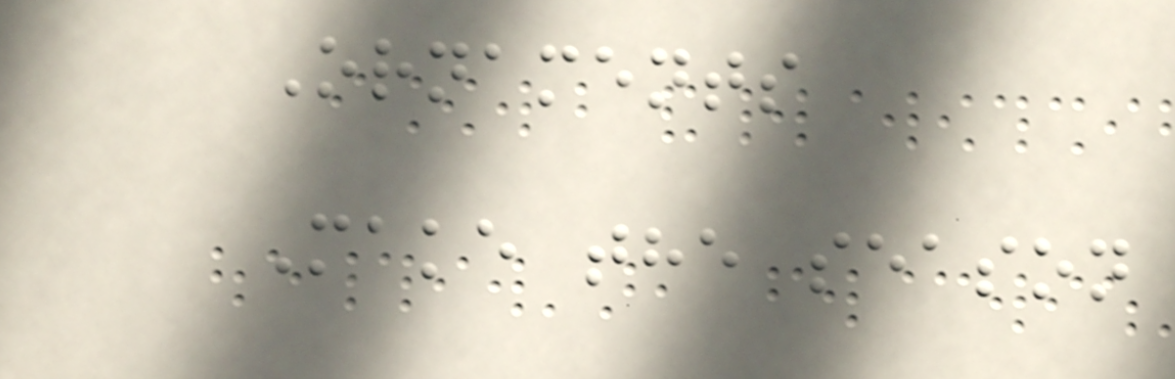Ornaments
Make the season
